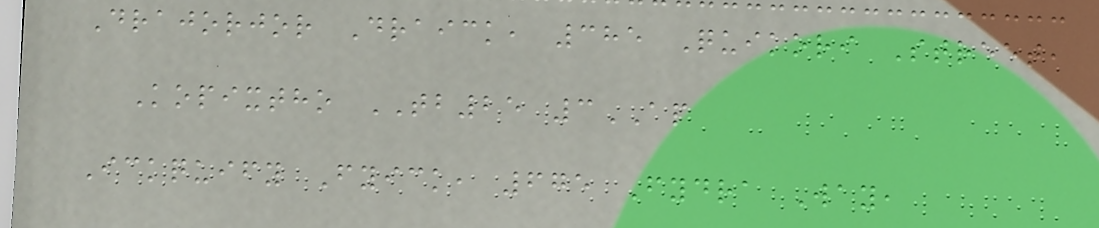Drajorjor Draick, 385 Quikori Street,
Kopixtho TB25 3AP
Ickquify Fyick, 675 Fydra Way,
